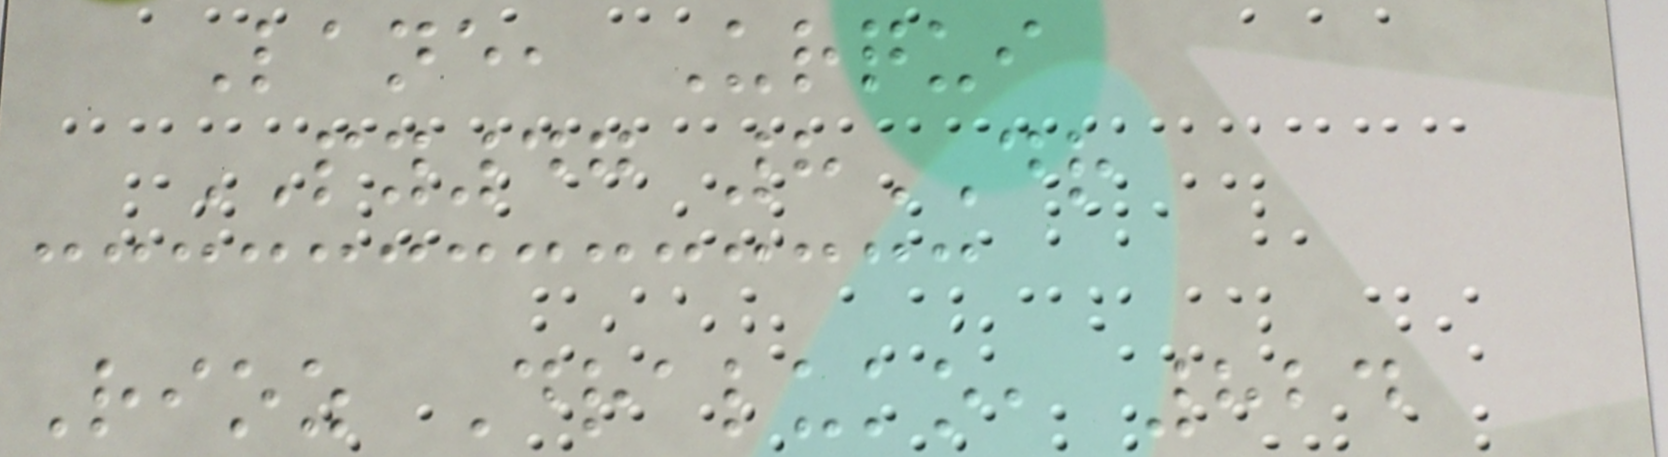Lane, Urqui
PY47 8DR
Rioz Draluko, 824
